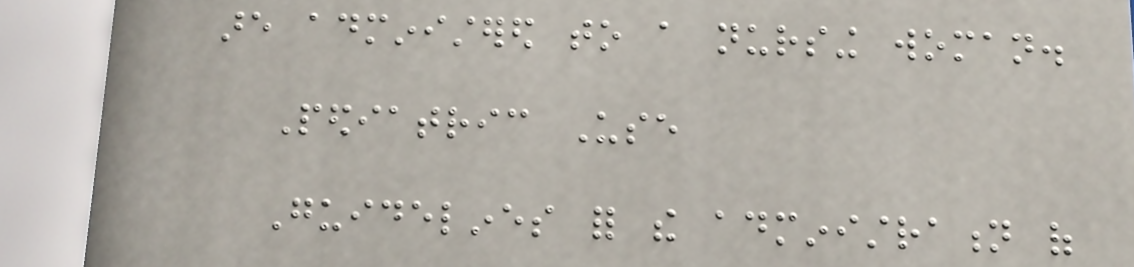are administered to a nursing woman.
Pediatric Use
Guidelines for the administration of
